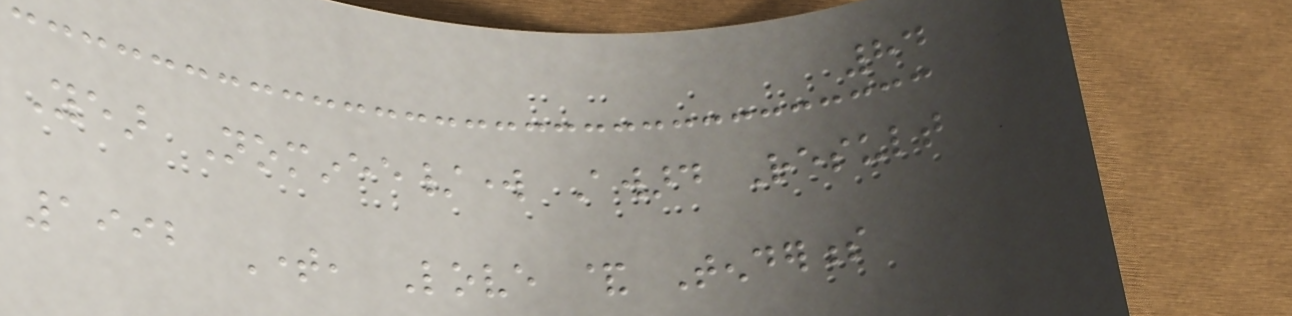84
Year Nominee/work Award Result
1992 Time, Love & Tenderness
